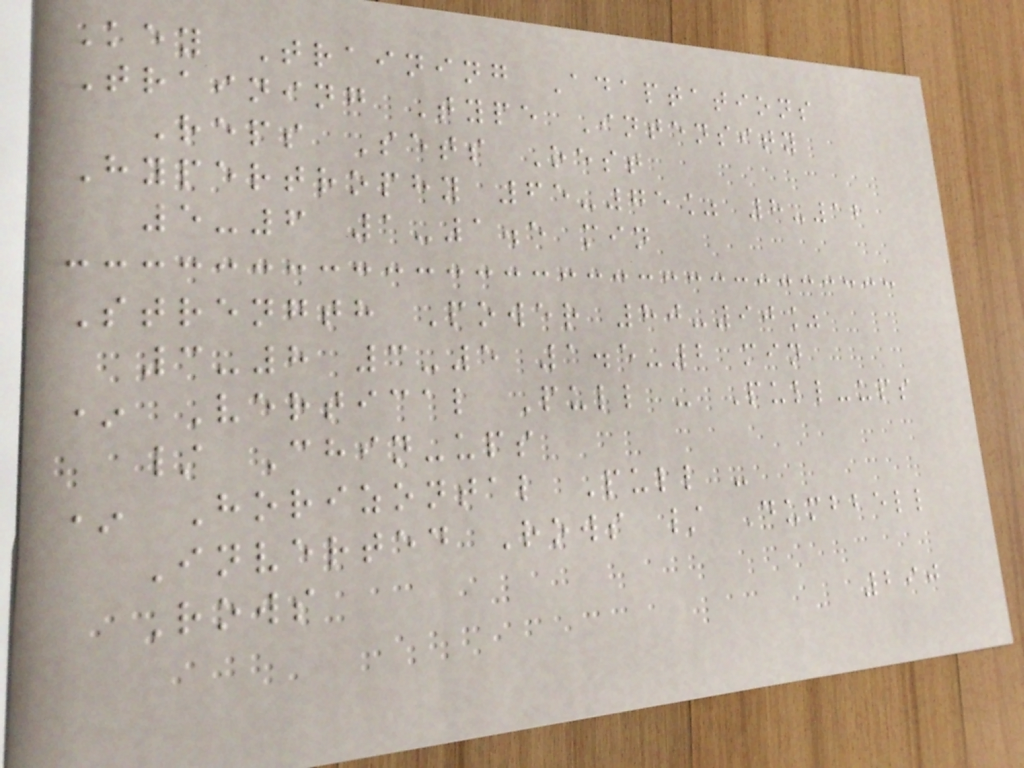Key Training Adaptations
Training Type Intensity
Reps Sets Rest
Hypertrophy 65-75% 8-12
5-6 1-1.5 min
Strength Power 80-90%
3-8 3-5 1.5-2 min
* Vertical Pull - Pull-ups
/ Chin-ups
* Horizontal Pull -
Inverted Rows / Dumbbell
Rows
290
